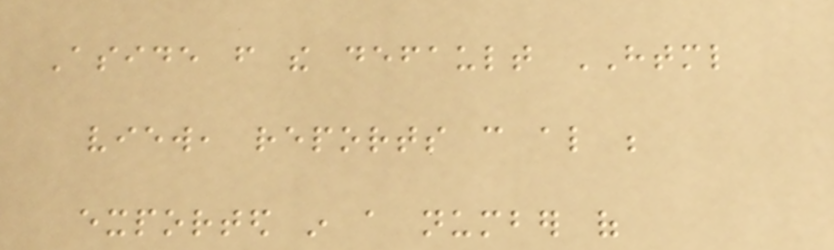Aside from the default HTML
view, reports can also be
exported in a number of
